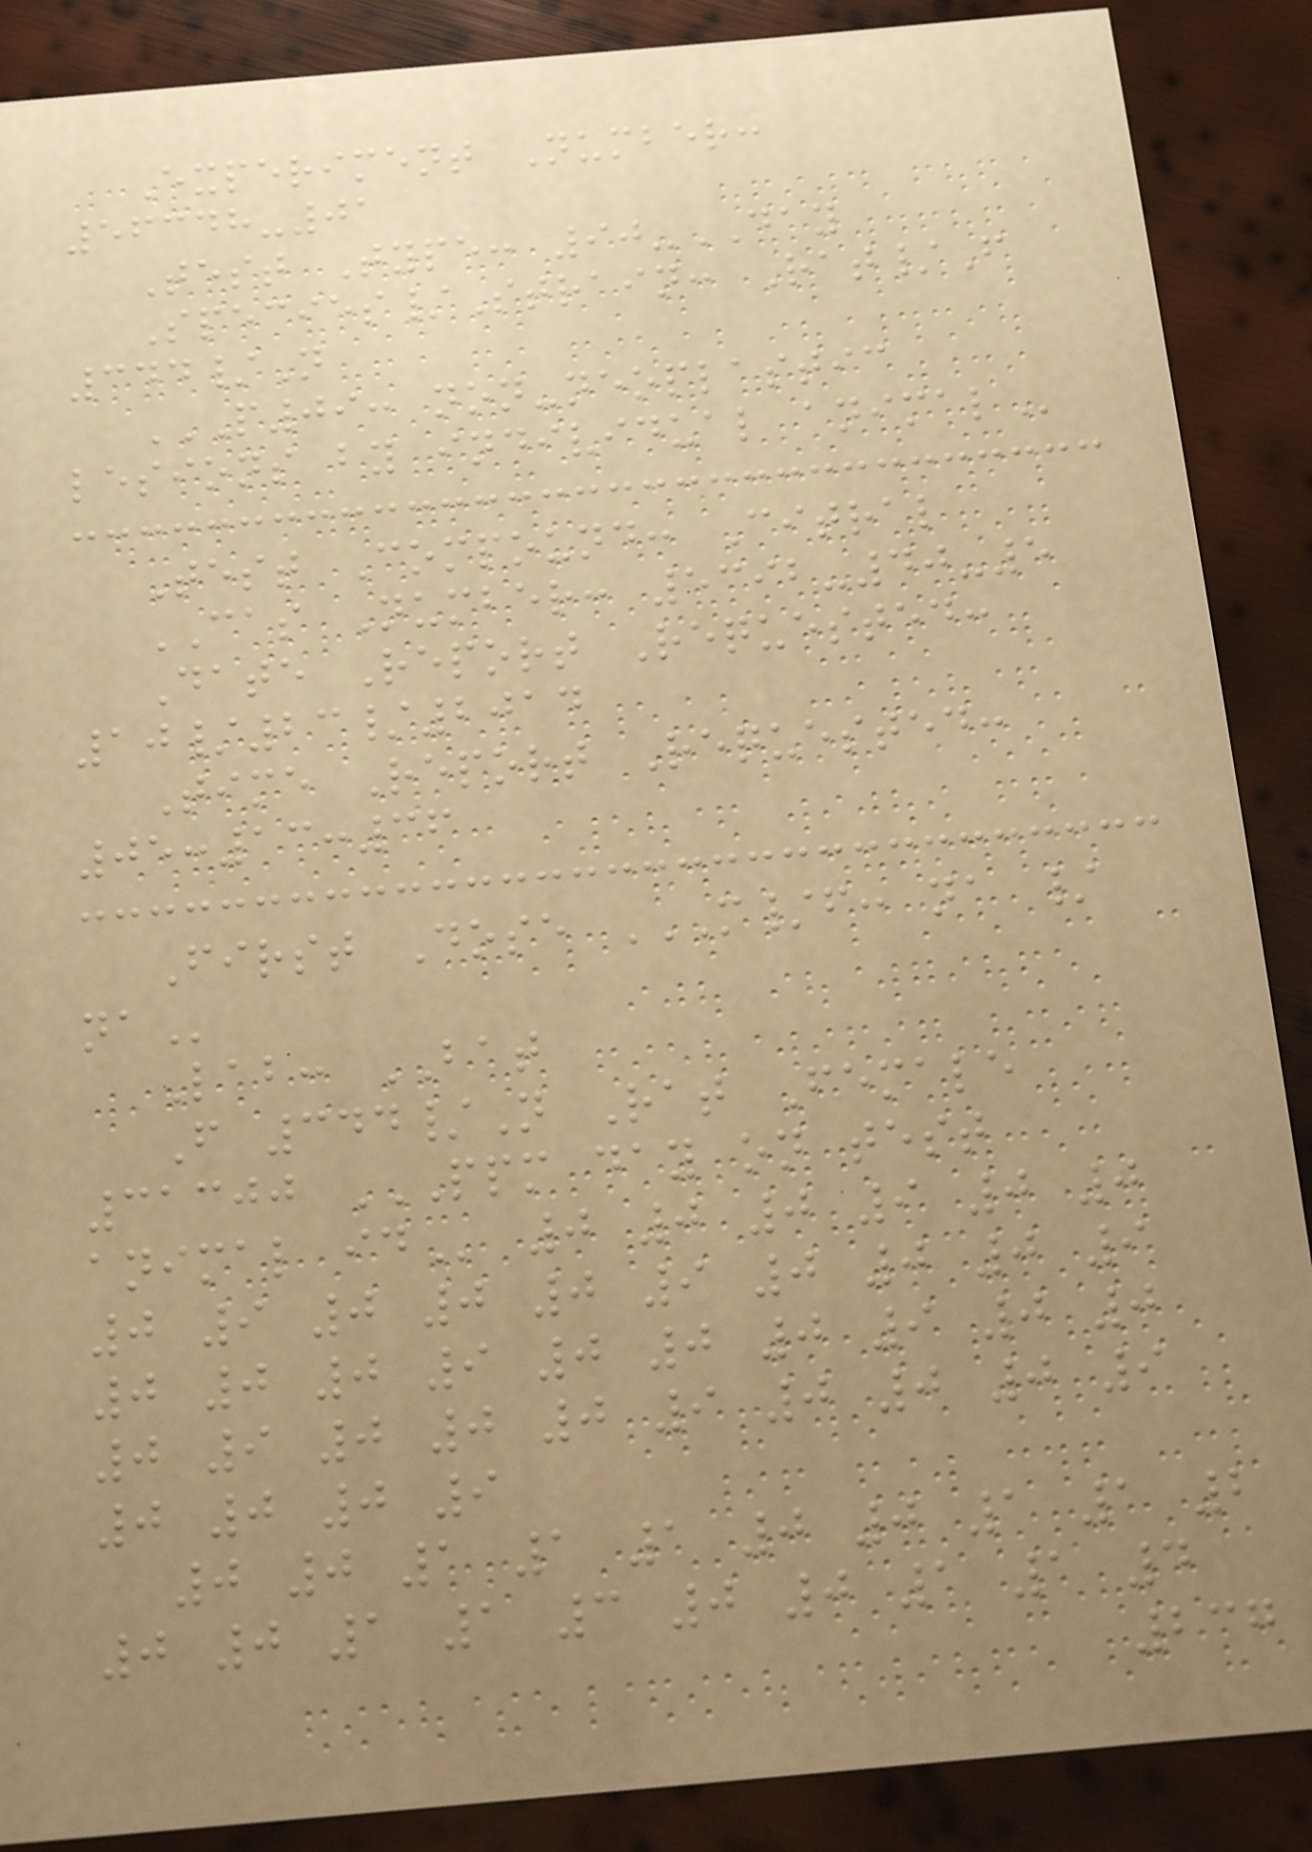Experiment Number:
56348-01
Test Type: 90-DAY
Species/Strain: Rat/F
344/N
P09: NON-NEOPLASTIC
LESIONS BY INDIVIDUAL ANIMAL
Test Compound: Citral
CAS Number: 5392-40-5
Date Report Requested:
10/23/2014
Time Report Requested:
05:13:36
First Dose M/F: NA /
NA
Lab: BAT
F 344/N Rat Female
31300 PPM DAY ON TEST
ANIMAL ID 0 0 0 9 0 0
0 9 0 0 0 9 0 0 0 9
0 0 0 9 0 0 0 9 0 0
0 9 0 0 0 9 0 0 0 9
0 0 0 9
0 0 1 1 1 0 0 1 1 2
0 0 1 1 3 0 0 1 1 4
237
